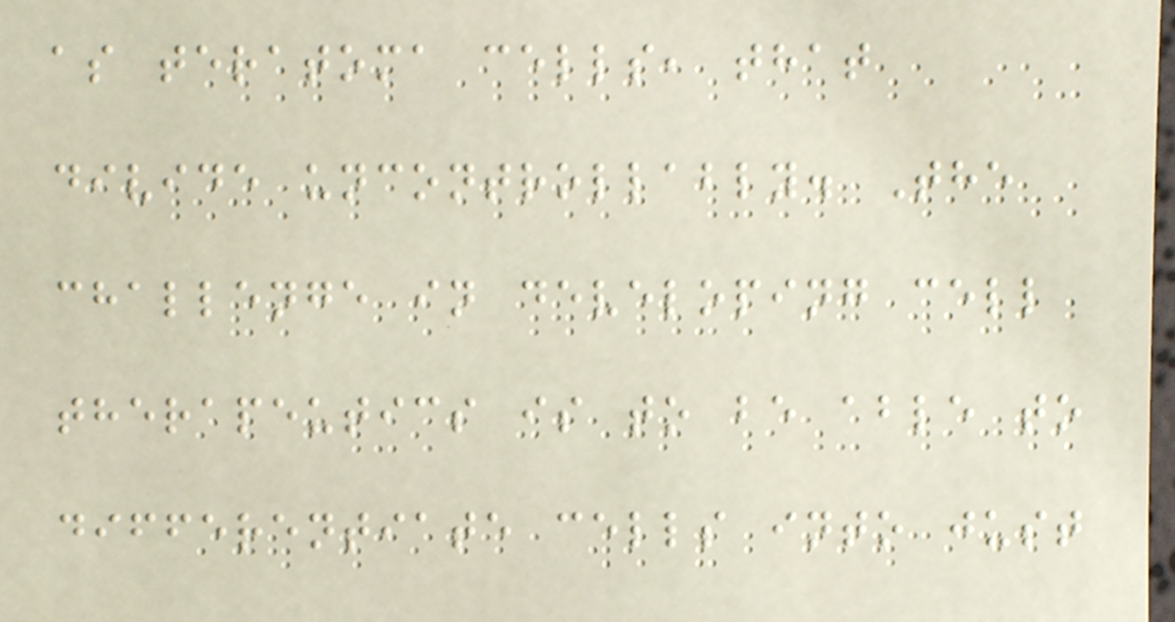as teratoma cells, that
divide uncontrollably. The
challenge in developing cell
therapeutics is to be able to
differentiate cells into just
